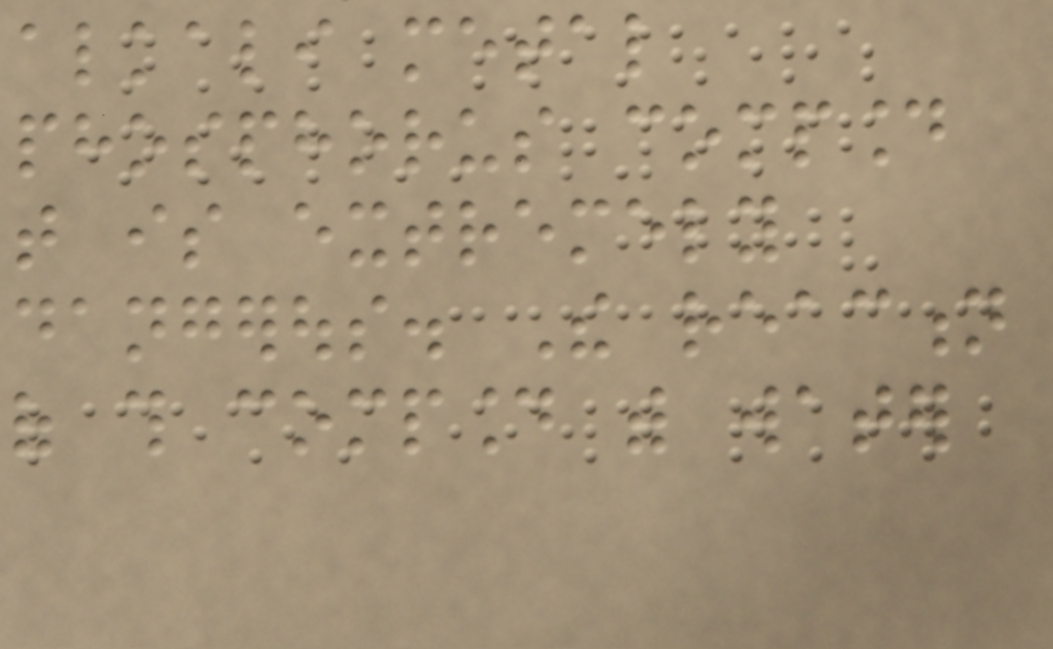alkali metal
phosphorus compound
that is extremely
dangerous. The reaction
of this compound with water
